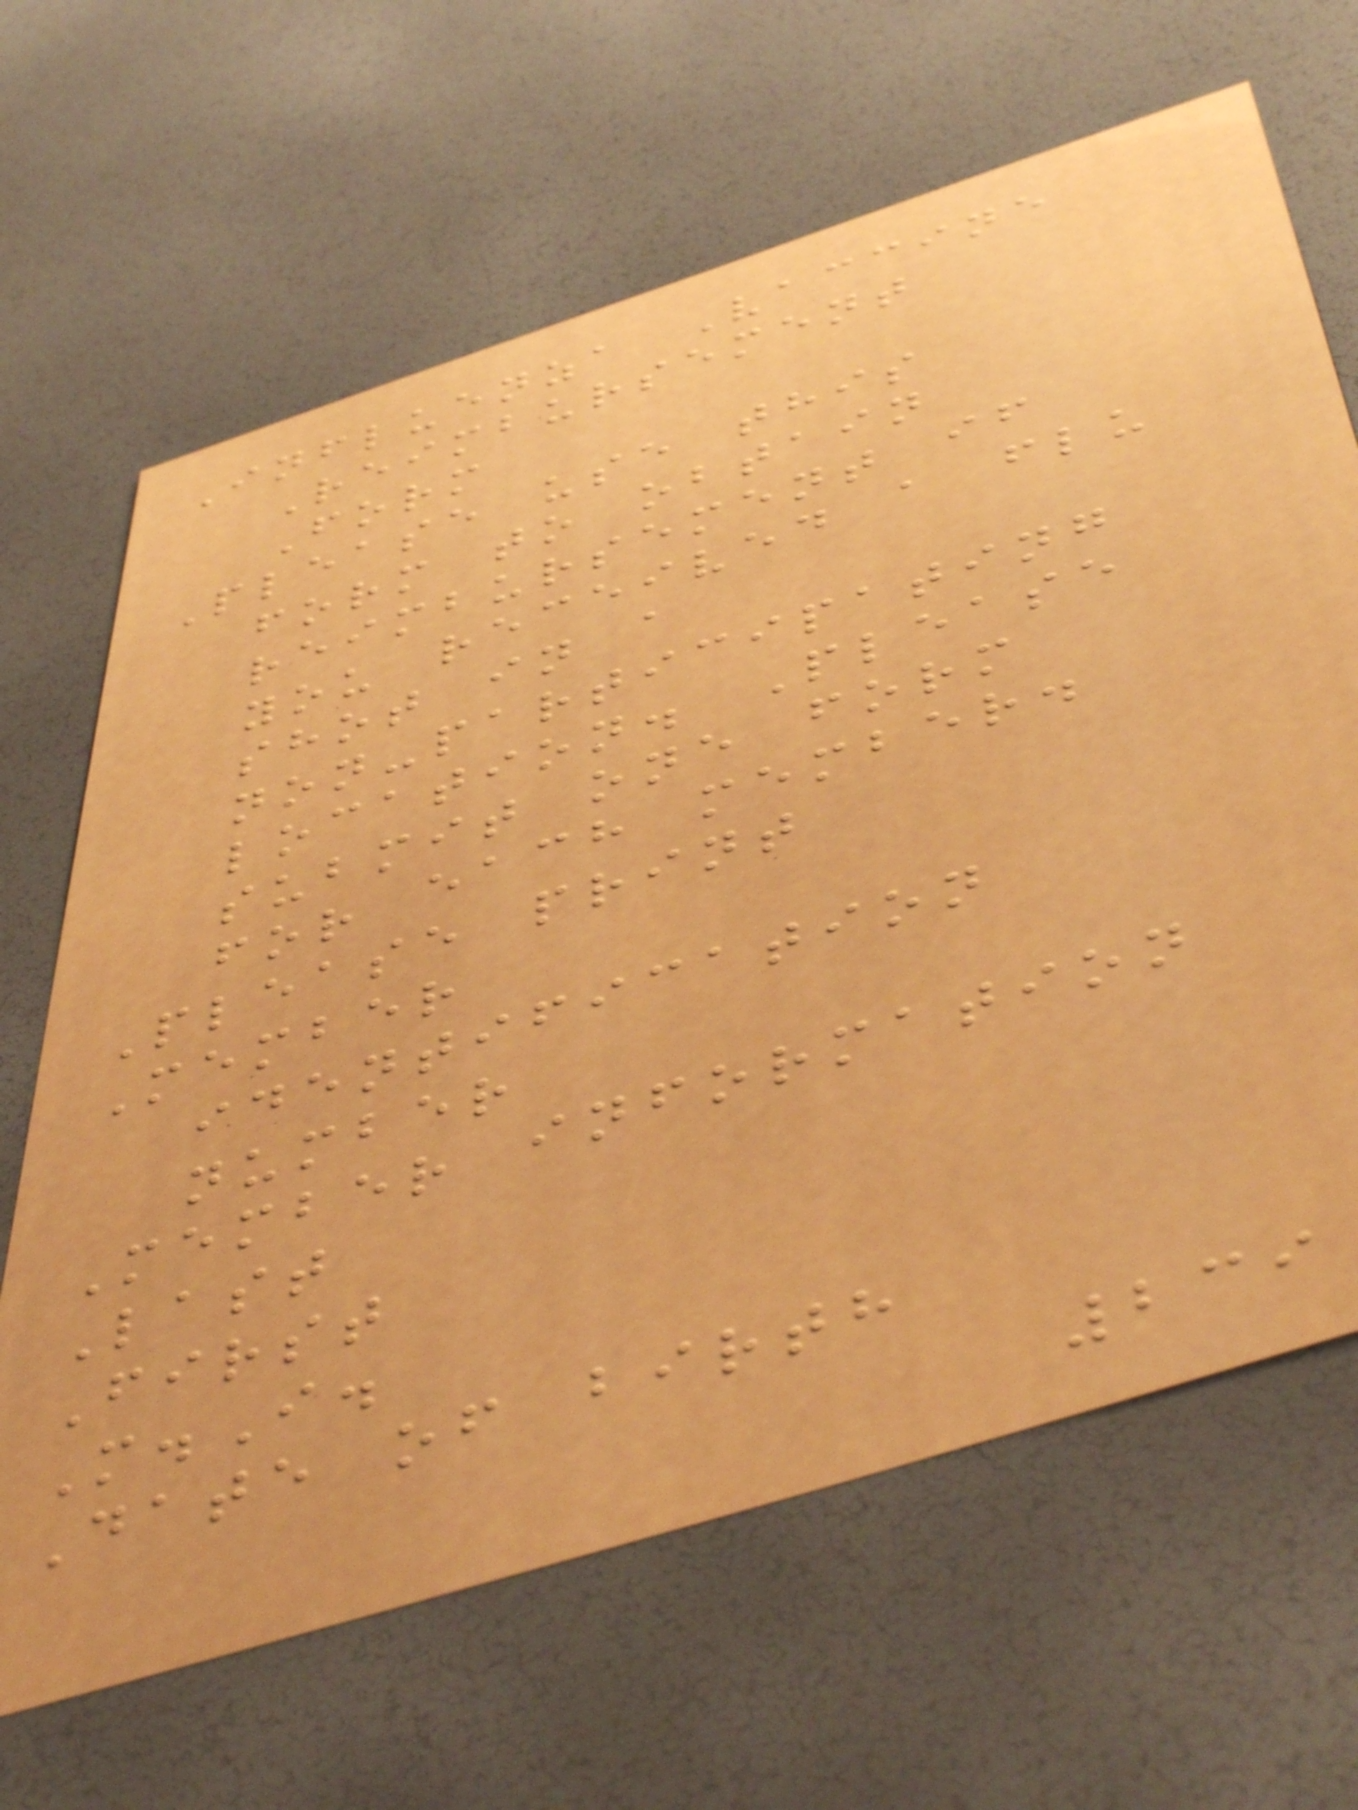Influenza Vaccine
Reimbursement
Form
Please use this
form to obtain
reimbursement if
you received a flu
shot in a
non-participating
location. Please
submit one form
for each member.
Please print
Member
identification
number
Member information
Last
First
M.I.
Date of birth
239
